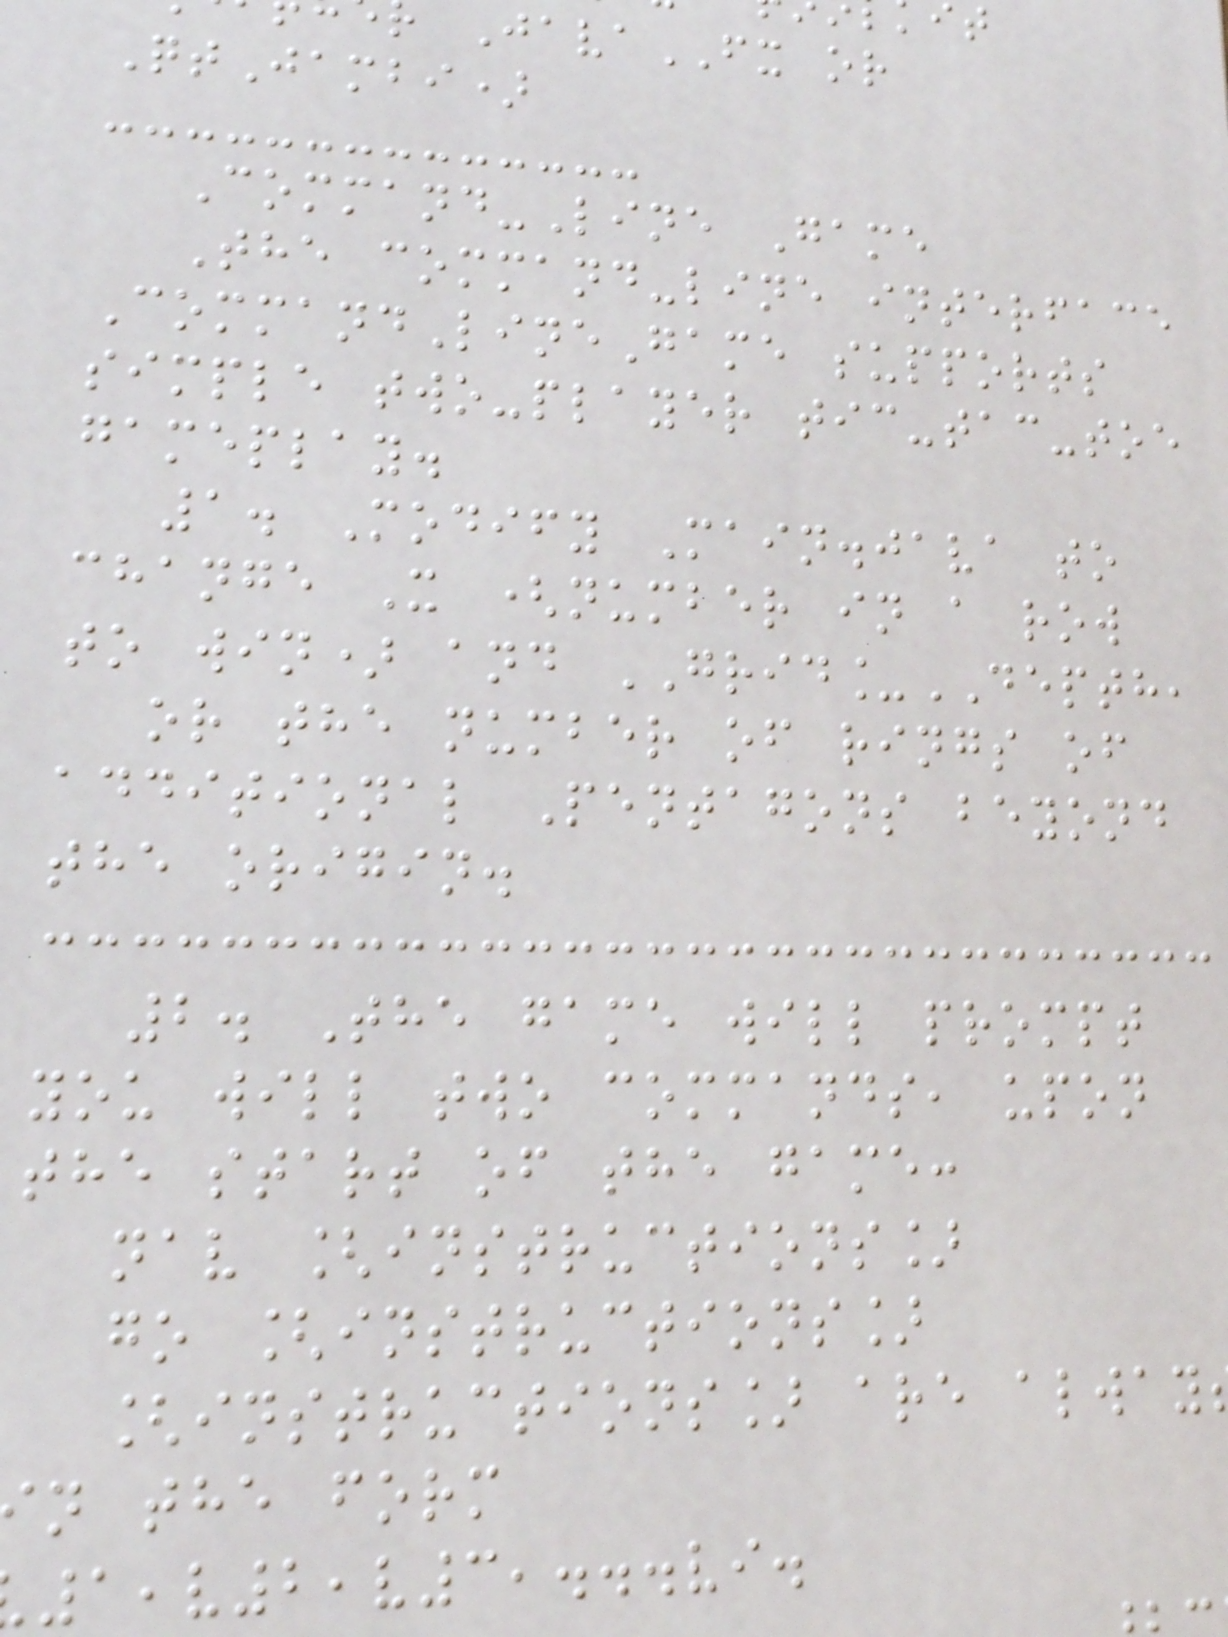JavaFX or
QtJambi)
Command-Line Game
The command-line interface
CommandLineGame supports
simple two-player tic-tac-toe
gameplay.
1. Modify Main.java to
change X (number in a row
to win) and GRID_DEPTH,
or the number of rings of
additional Pentagons beyond
the origin.
2. The game will prompt
you will two commands, upon
the start of the game:
nav [instructions]
go [instructions]
[instructions] are alway
n the form
1,v2,v3,...vi.
